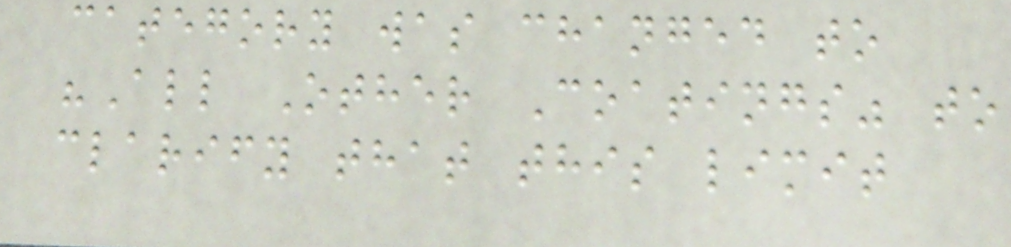category was changed to
"All Other Coatings" to
clarify that this limit
